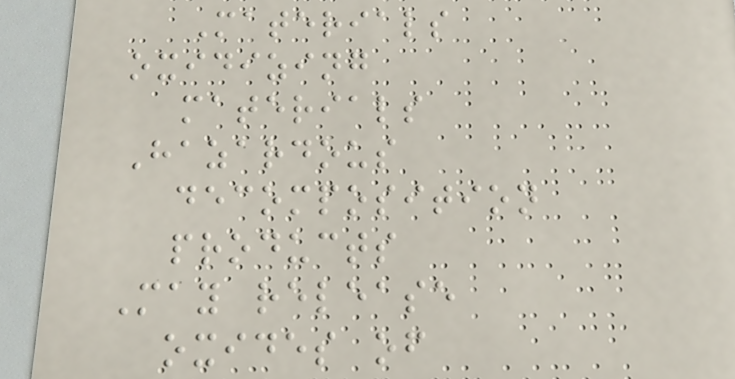Materials
oxidizing
materials
Hazardous
decomposition
products
May release
oxides of
